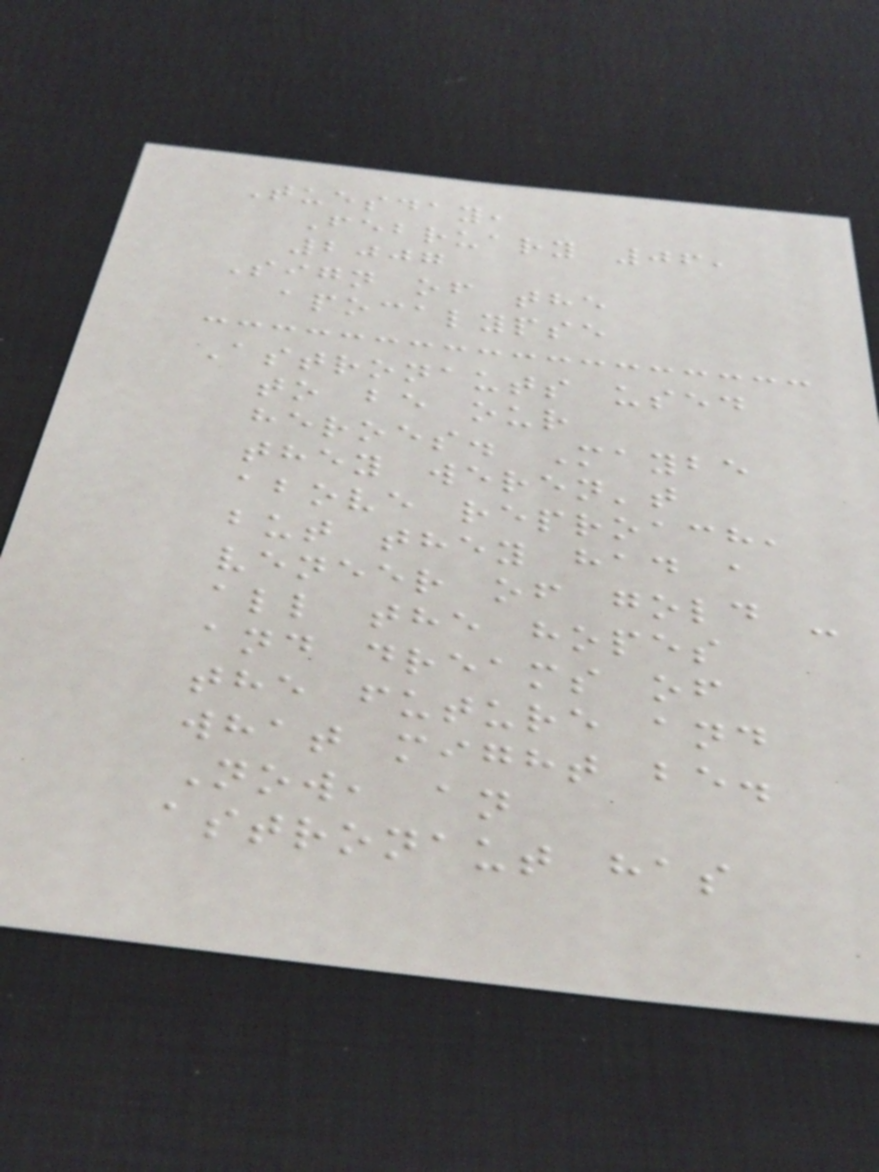Tuesday,
February 06,
2007
Sign of the
apocalypse
Astronauts used
to be our
heroes. Maybe
they weren't
above reproach,
but they had a
veneer of gold -
all the hopes
and dreams of
the future and
what might be.
Now, an
astronaut has
